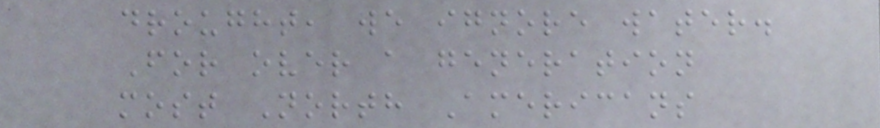drought, we ignore water.
For over a generation
most North Americans
